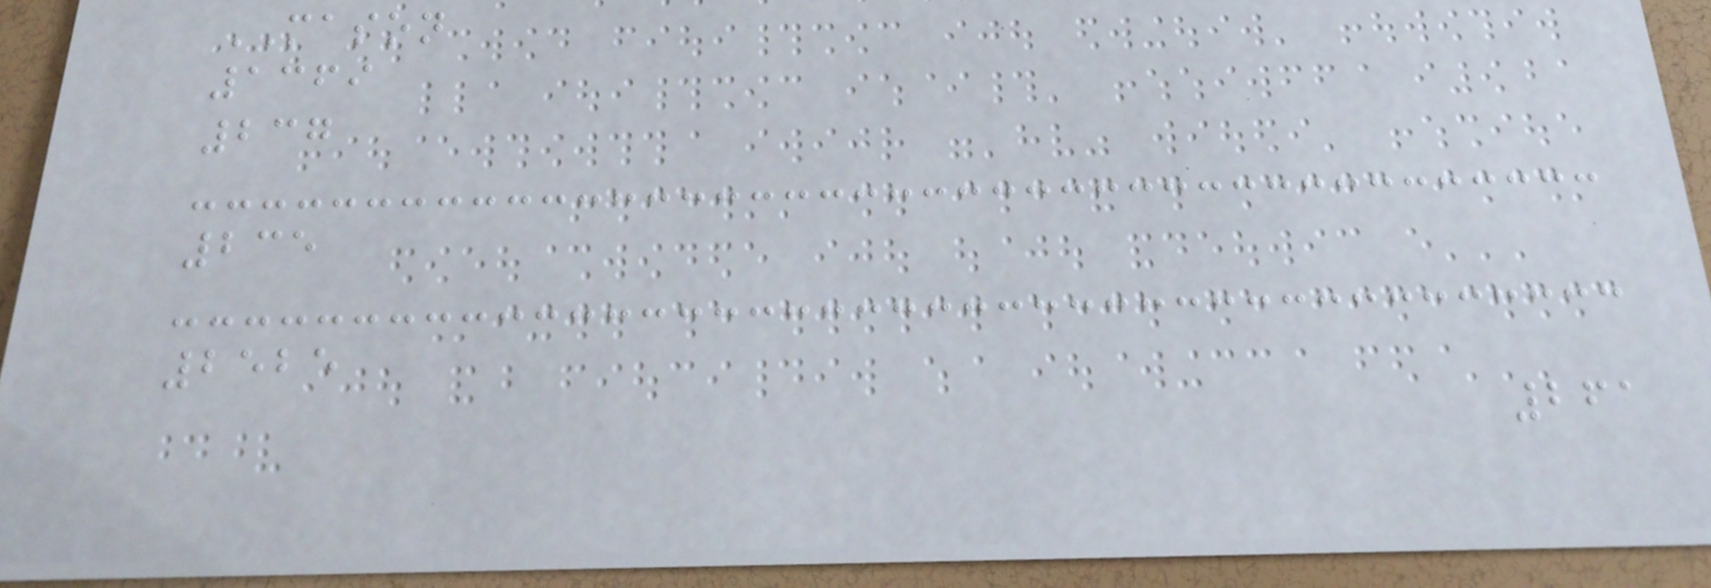MASON
1369
237
235
2525
261
